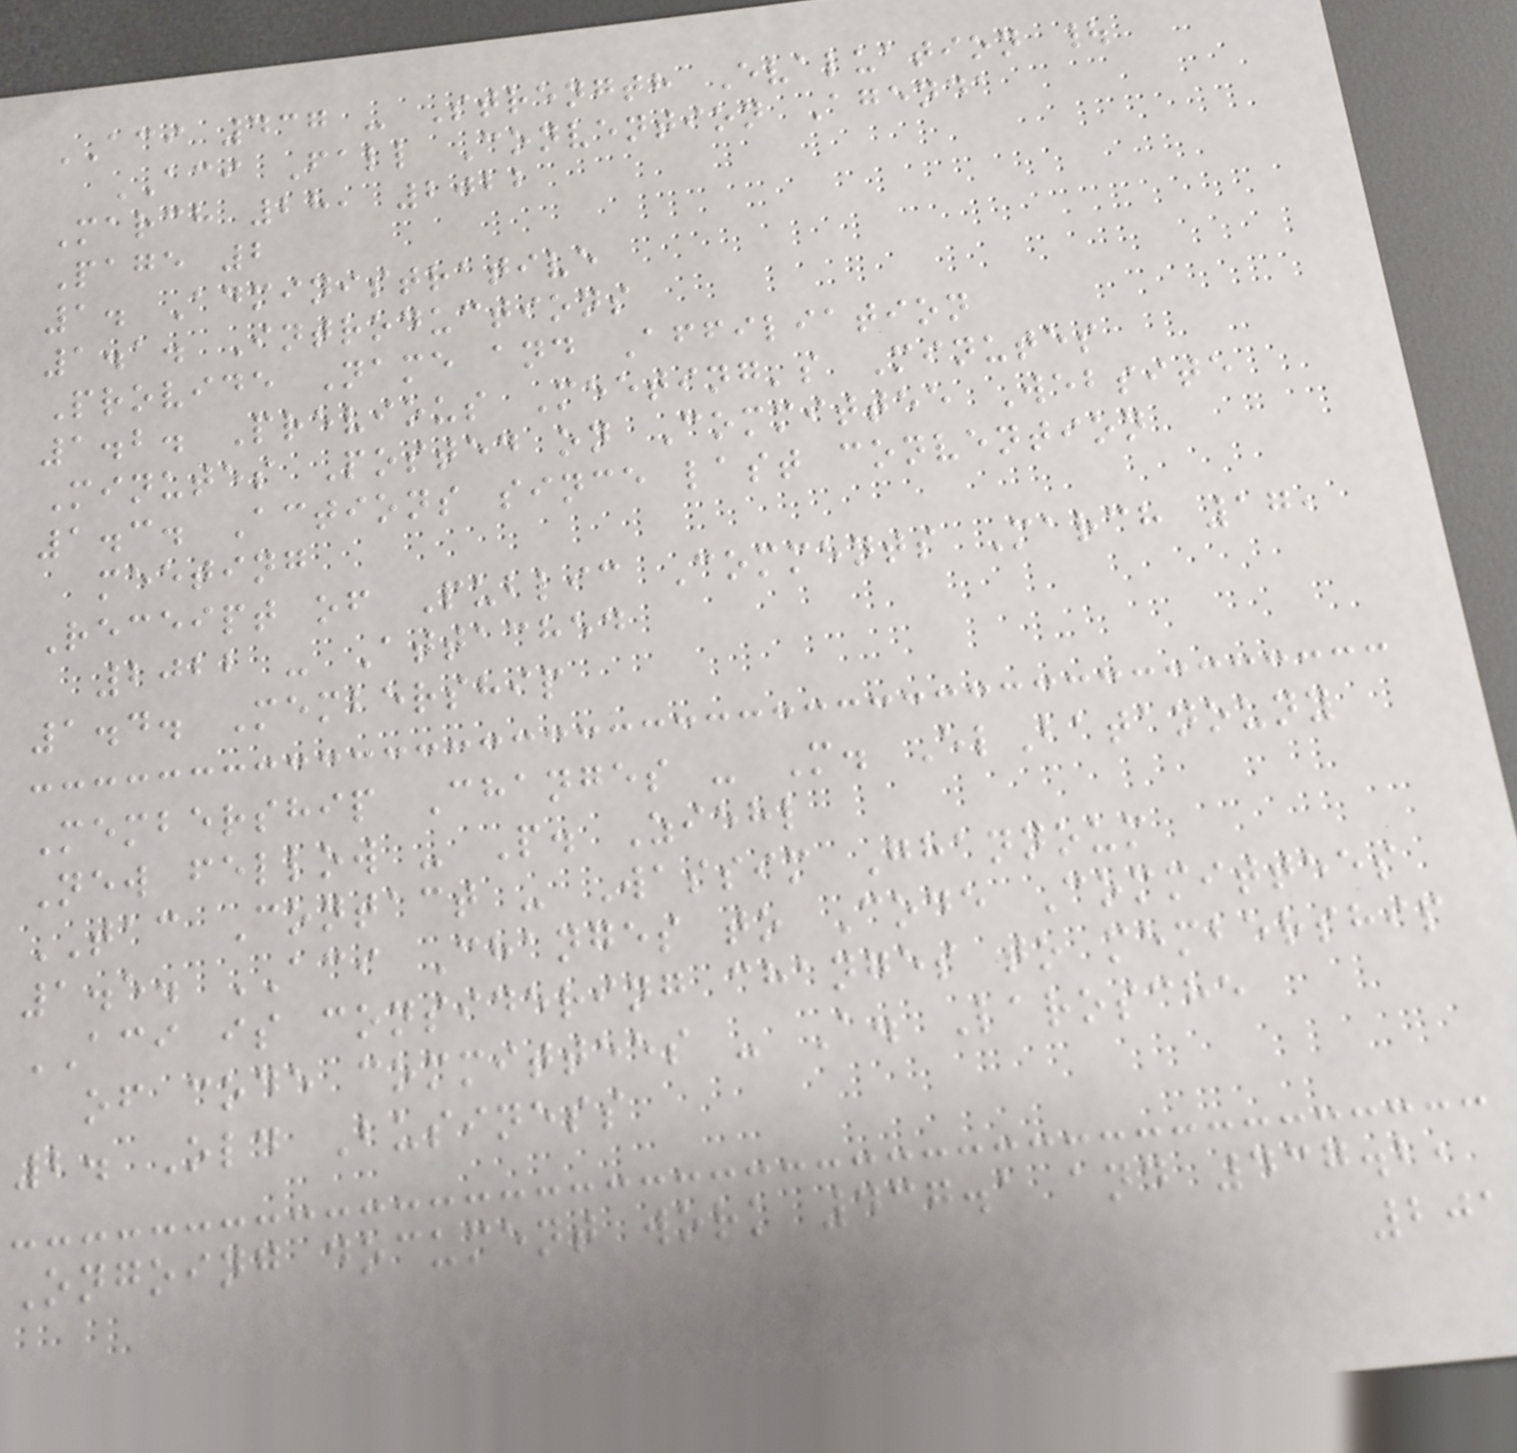ACI 437 - Strength Evaluation |
ACI Fall Convention Agenda
March 28, 2022
Page 2
1. Administrative
1.1. Introductions
Provide Name and Affiliation
1.2. Previous Meeting's Minutes
Minutes Posted on Committee Website
1.3. Actions since last convention
meeting
Receipt of Public Comments March 17,
2022 - Attached
1.4. Membership
Membership Changes - M. ElBatanouny
New fellow - P. Ziehl
TAC Contact - Wassim Ghannoum
1.5. ACI Changes to Code Committees
ACI is considering changes to membership
of code committees - A. Larosche
2. Old Business
Ongoing document work 437.1 and 437.2,
201
